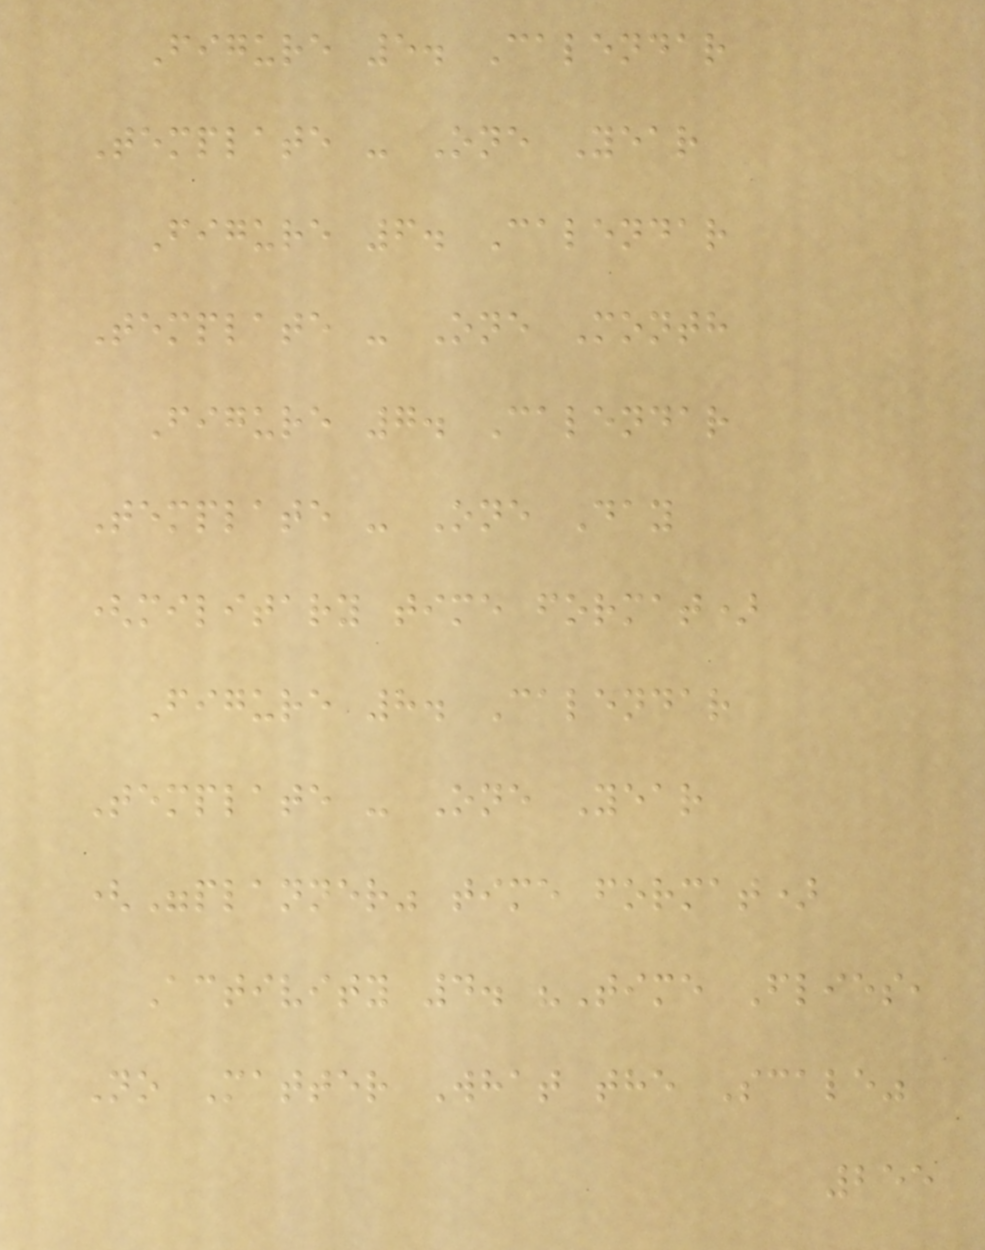Figure 5. Calendar
Template - One Year
Figure 6. Calendar
Template - One Month
Figure 7. Calendar
Template - One Day
(military time format)
Figure 8. Calendar
Template - One Year
("planner" time format)
Activity 4. "Time Flies,
No Matter What the Scale"
255
